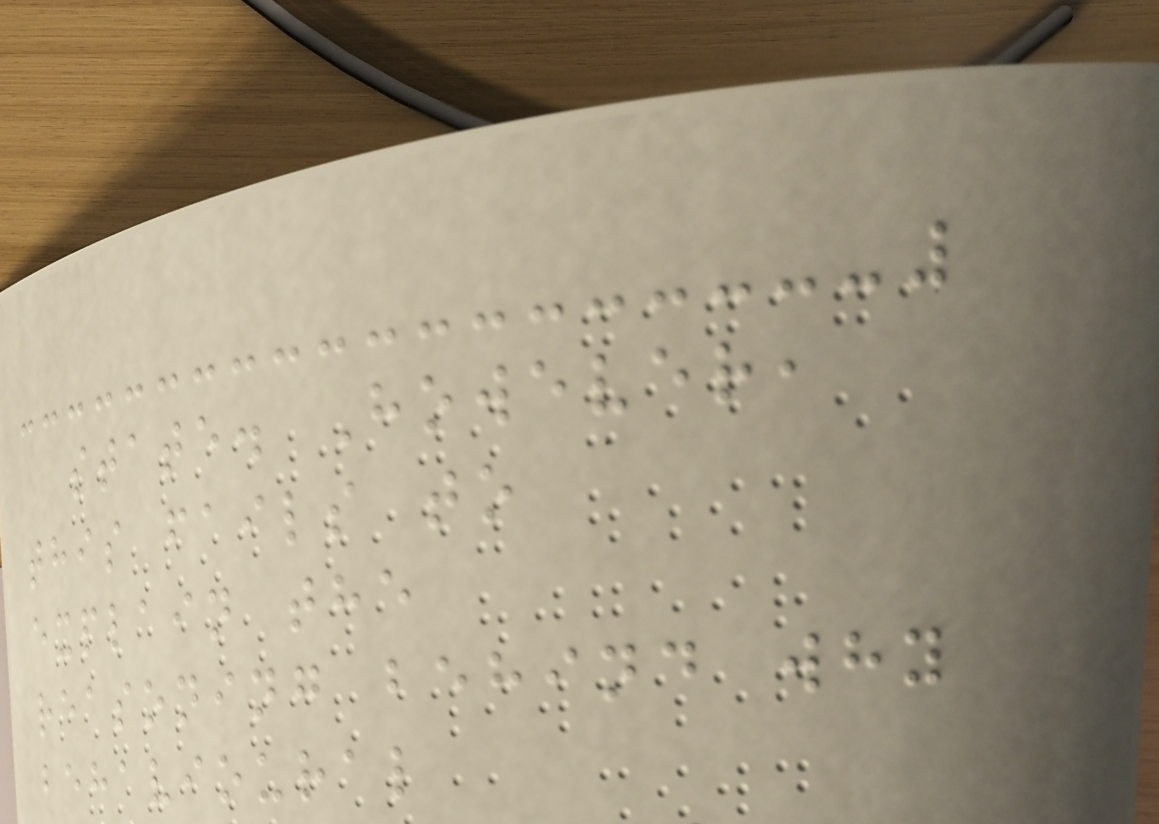state. However,
this fails to
explain the
reasoning behind why
behavioural
